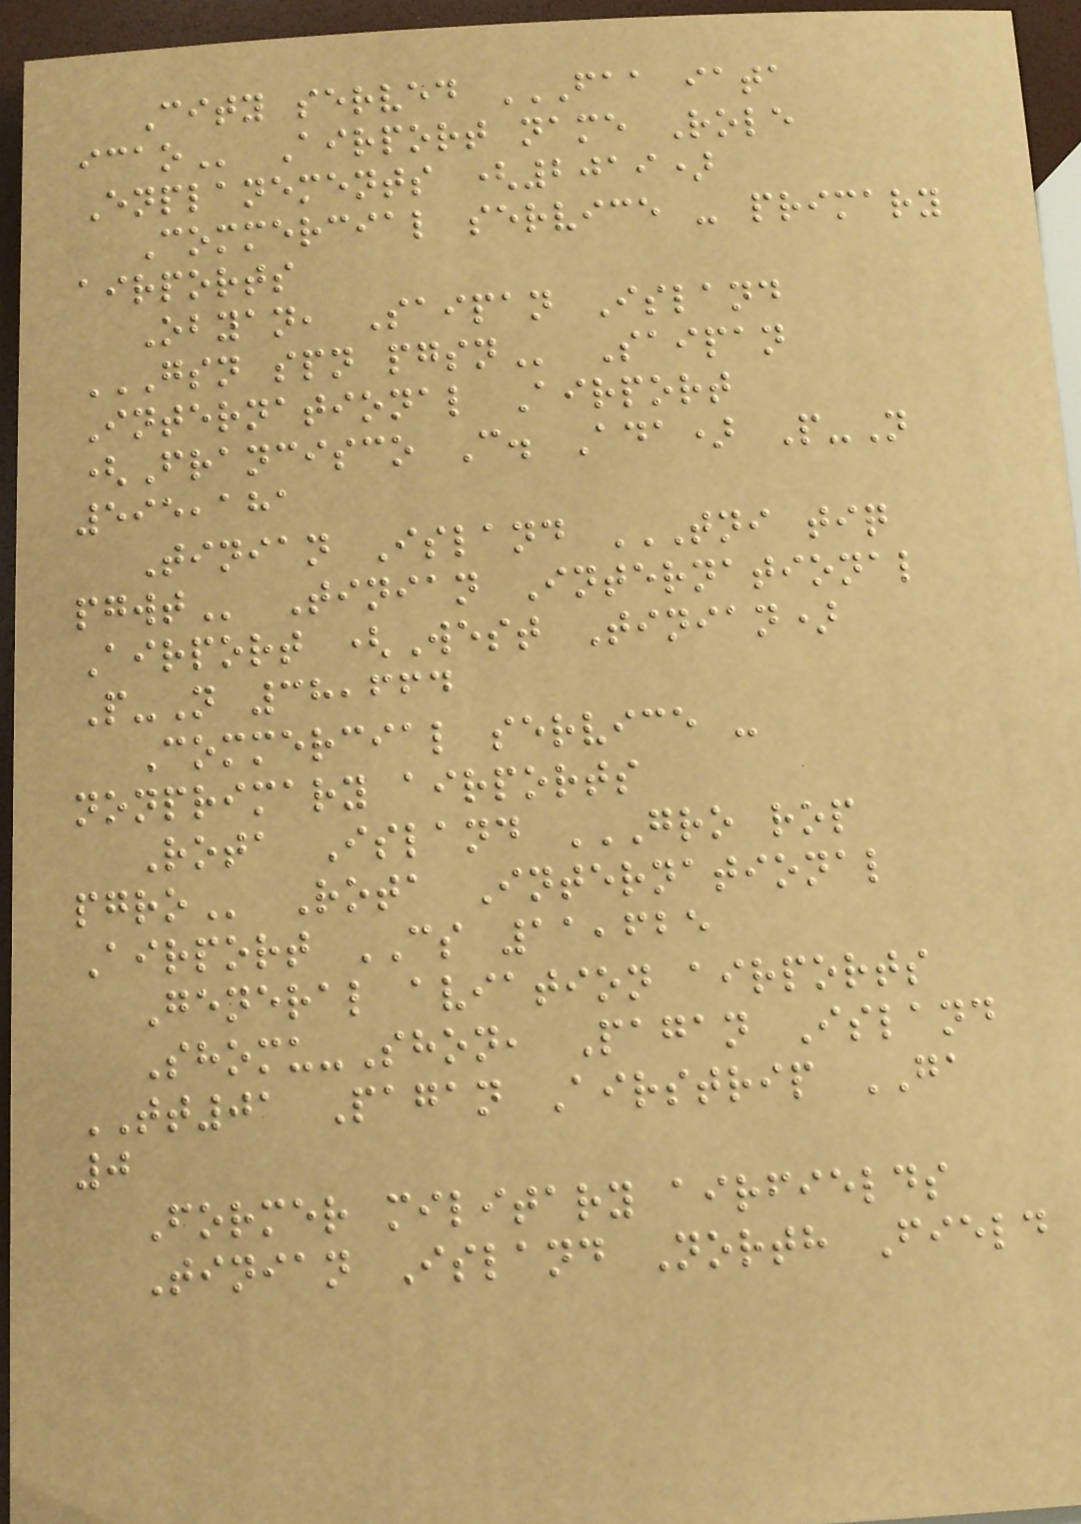City served FAA IATA
ICAO Airport name Role
Enplanements (2019)
Commercial service - primary
airports
Obyan, Saipan Island
GSN SPN PGSN Saipan
International Airport
(Francisco C. Ada) P-N
595,181
Tinian Island TNI TIQ
PGWT Tinian International
Airport (West Tinian)
P-N 38,664
Commercial service -
nonprimary airports
Rota Island GRO ROP
PGRO Rota International
Airport CS 11,625
General aviation airports
Shomu-Shon, Pagan Island
TT01 Pagan Airstrip GA
0
Former military airfields
Tinian Island North Field
